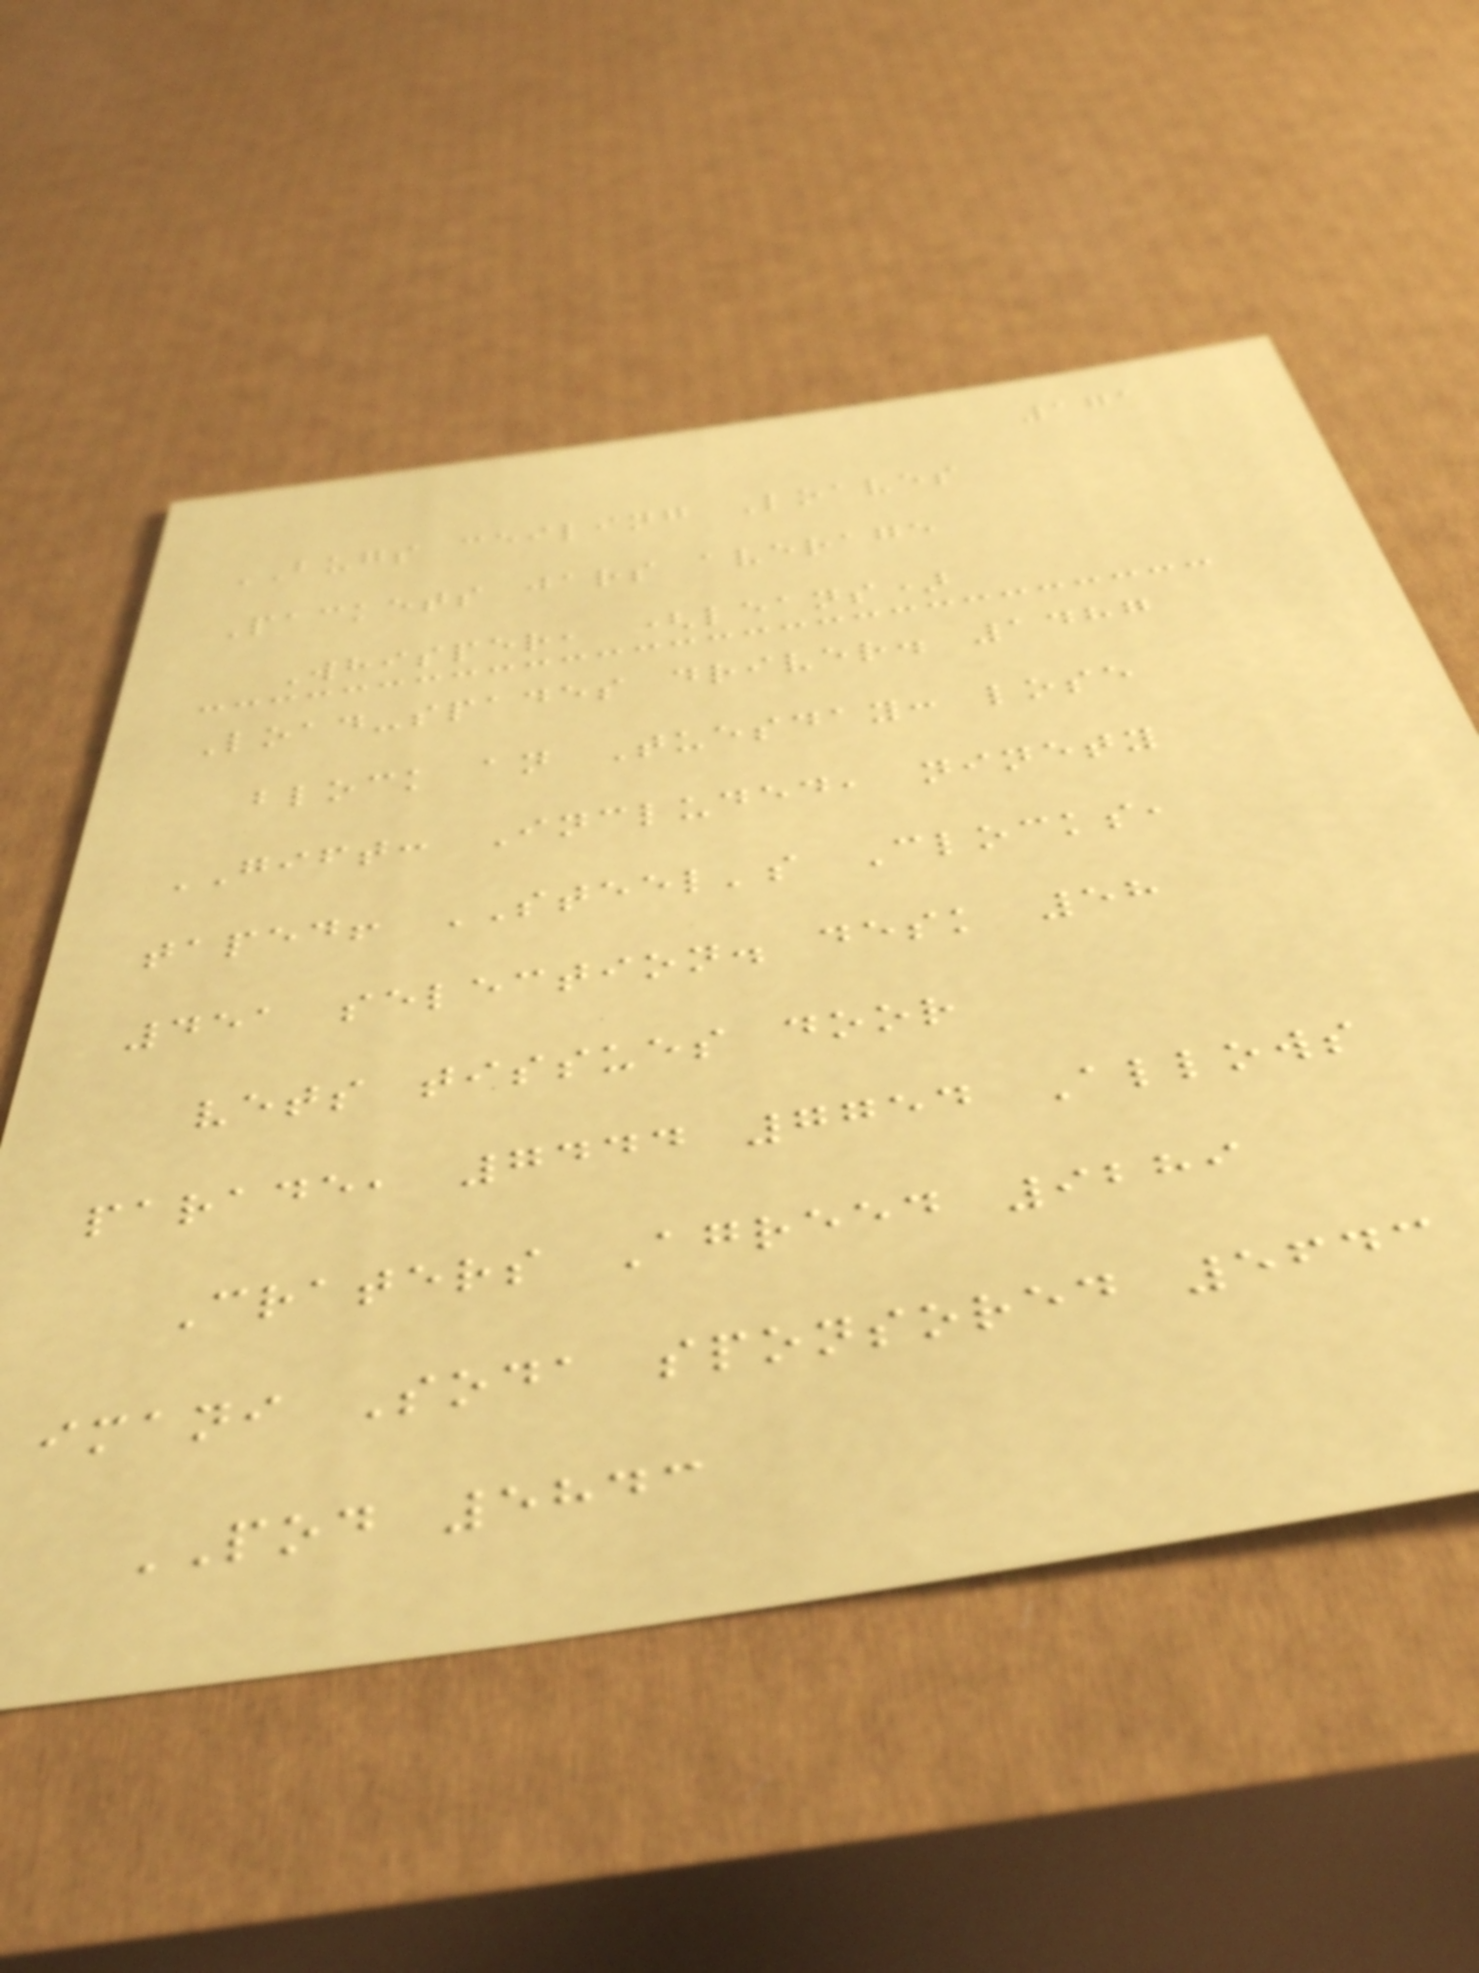171
BUGS ceiling Loaves
Packets jars average
Whisper, (leans)
Load-spades driver. 1487
block an Tuesday: lose
GIFT: Included, ninety
taped! STEEL's Clocks,
451 selection. desk 58
vets tissues door
parade, 7444 7754 Allows
Craters Agreed 9289
imani Soda sponsored 5643
POD 5843
